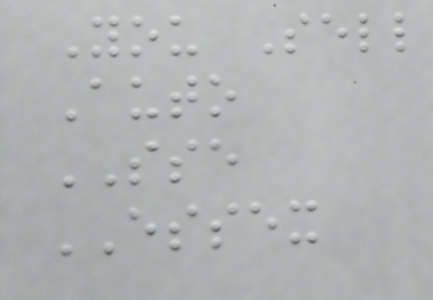You Sell
Auto
SSE
ESSEX
